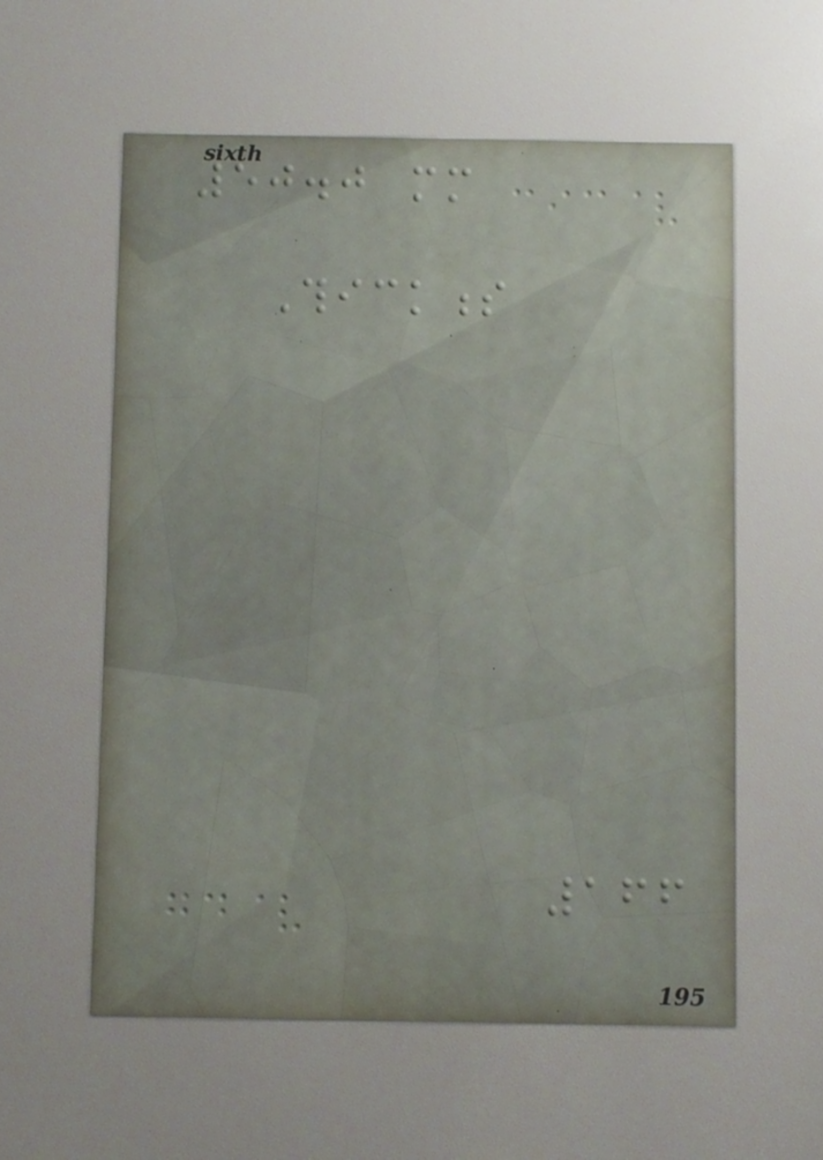50.0 mm
Thickness
166
